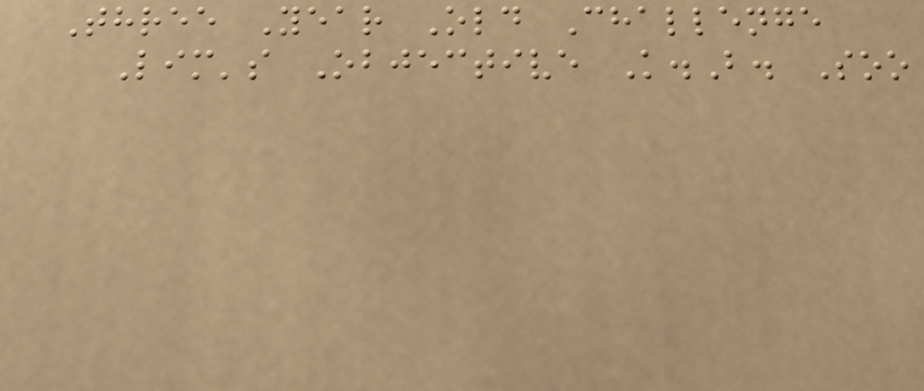Three Year Old Challenge
Lim's Objective K.B. Soo
